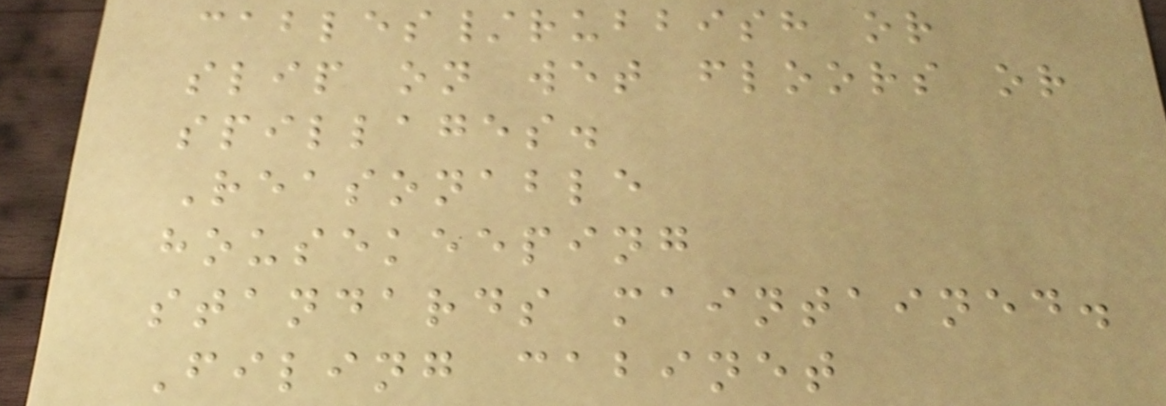cables/rubbish or
slip on wet floors or
spillages.
Reasonable
housekeeping
standards maintained.
Filing cabinet
